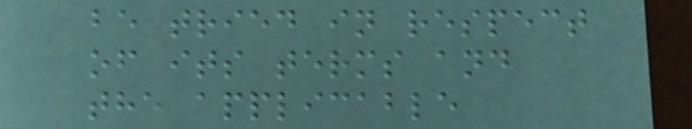be tried in respect
of its terms and
the applicable
